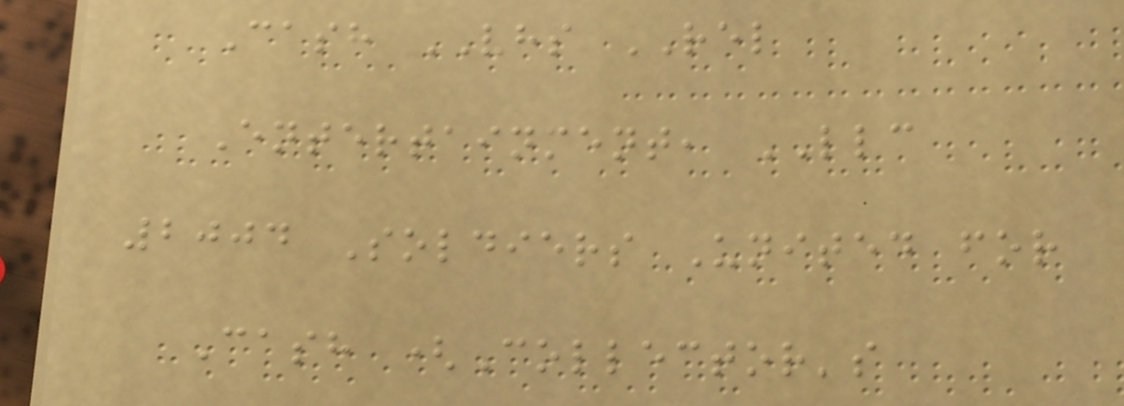Cash VHS REL
Entertainment, LLC
2004 Soldiers United for
Cash (Collector's
